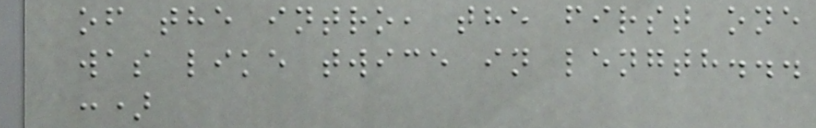of the intro, the first one
was like twice in length...
:)
